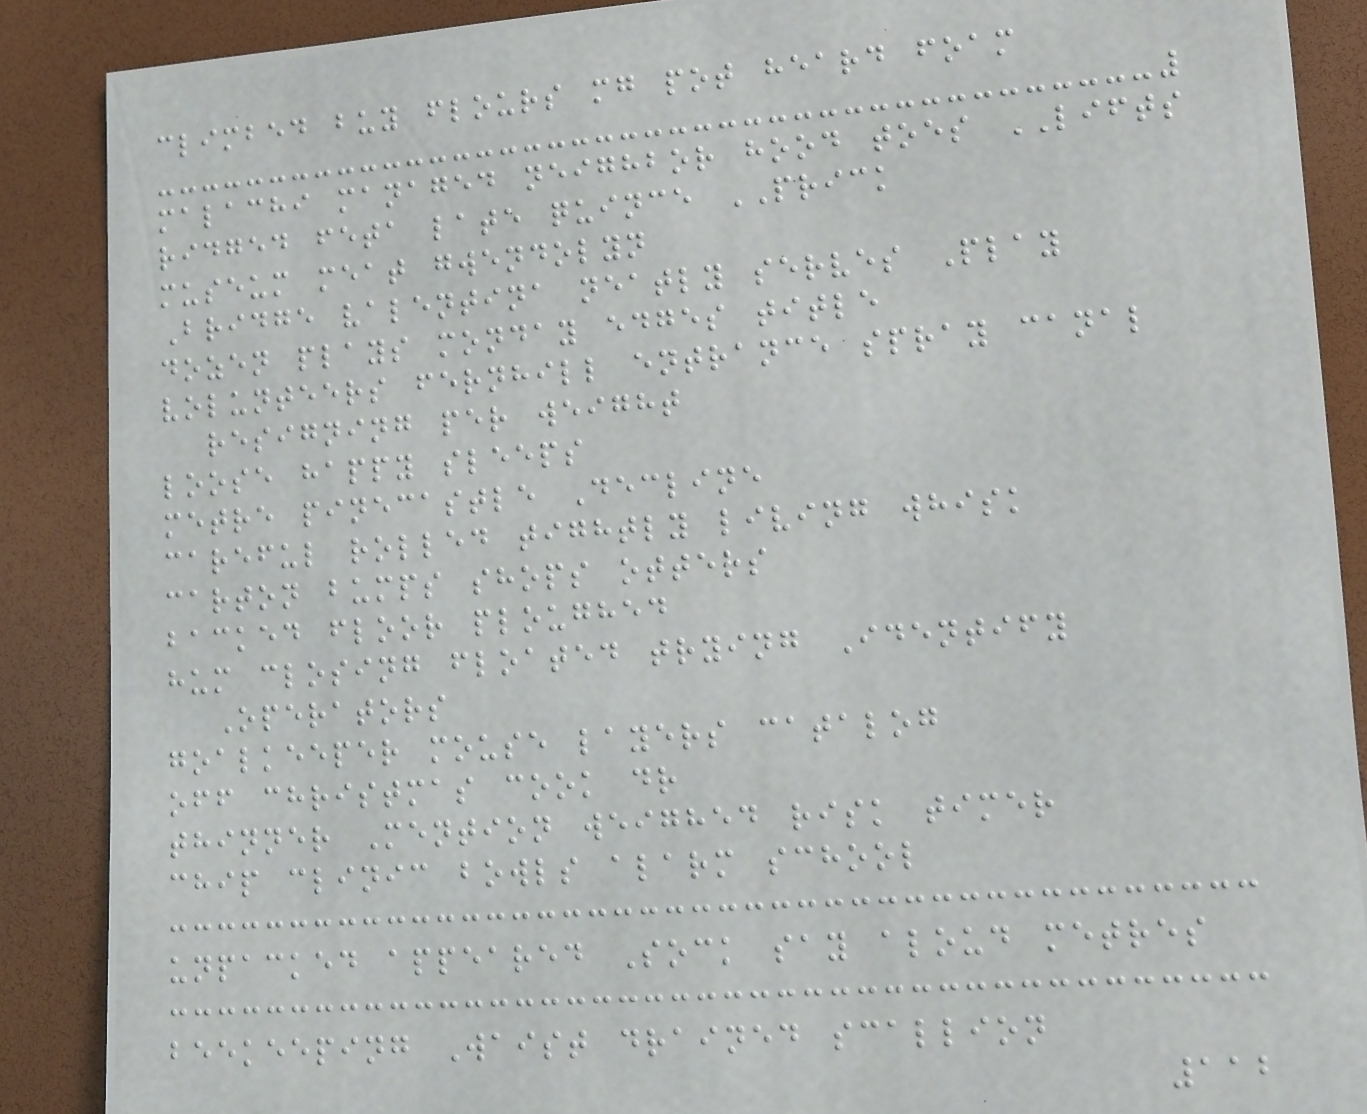climbed buy flours mg pot heard foam
malachi managed neighbor hood toes LIFTS
ridged feta late quince PRICK
museum meat gwendolyn
Bridge valentina neatly serves Play
dozen plays monday edges title
volunteers fernhill entrance spray canal
resigning per weight
loose happy sleeps
metre pinecastle Decline
careful rolled tightly living whisk
carton bumps shops otters
backed floor ploughed
hum closing floated trying Identify
Operators
goalkeeper mouse layers catalog
off christmas cook dr
thinner Mention weighed risk timer
chip clinic bowls alarm school
unpacked appeared Sock say aloud metres
beekeeping Waist drained scallion
112
